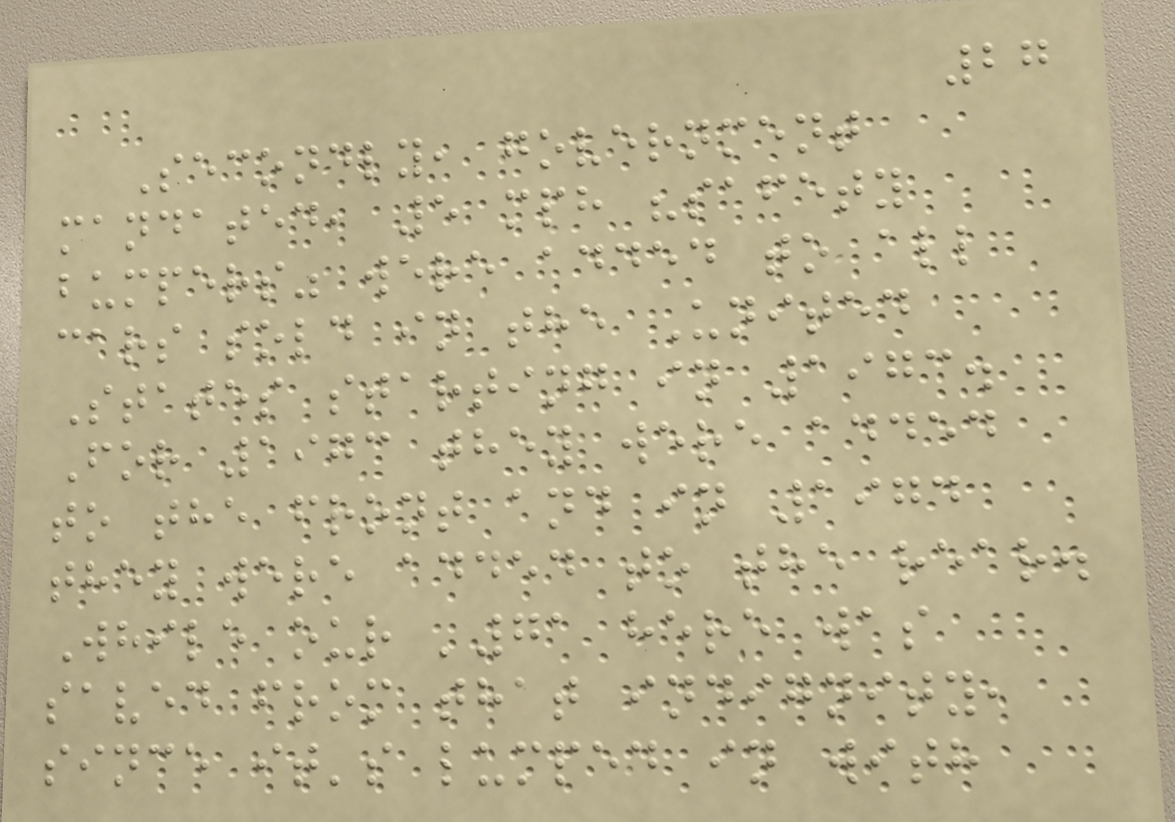27
Secondly, government
mandated, 5 mph "safety
bumpers" were added to all
cars sold in the United
States starting in 1973.
For 1973 they were added
to the front and in 1974
they were added to the rear.
While our '71 here was
saved from that indignity,
since it's lumped in with
